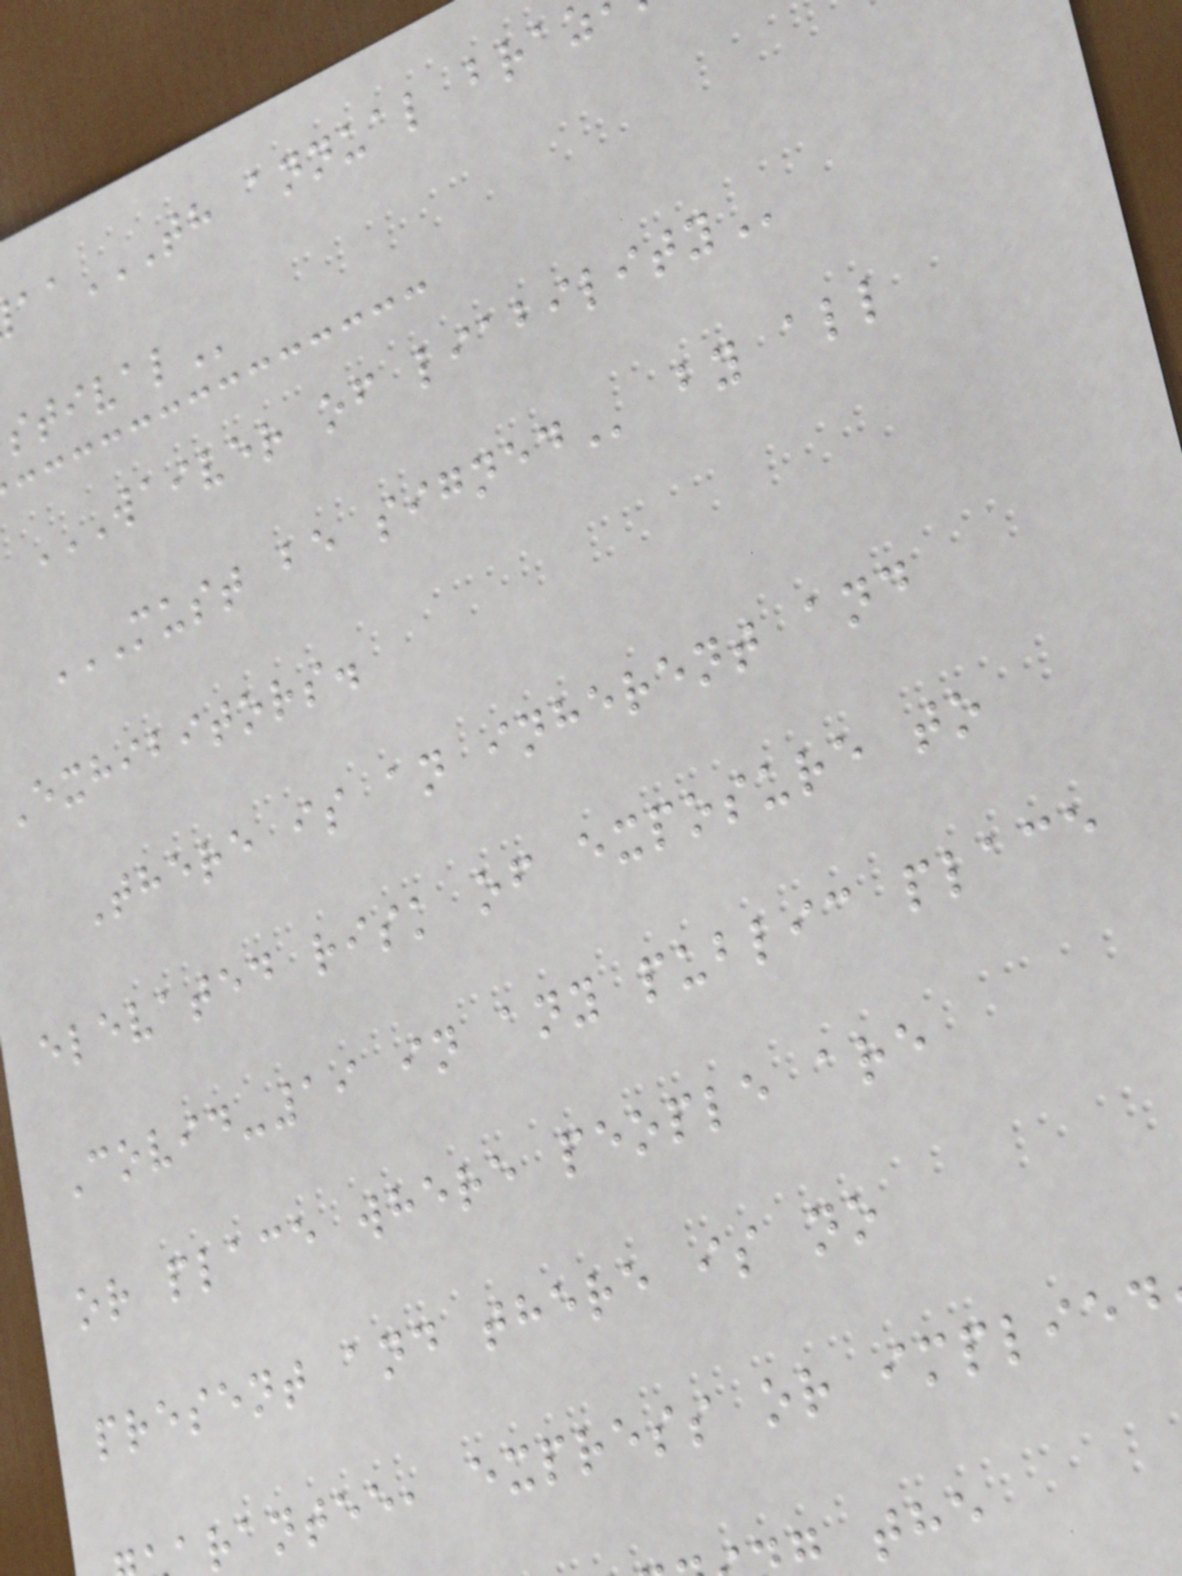WAIVER OF LIABILITY
MUST BE SIGNED by all
Exhibitors.
There is an inherent and
elevated risk of exposure to
Covid-19 in any public place
or place where people are
present and there is no
rantee, express or implied
